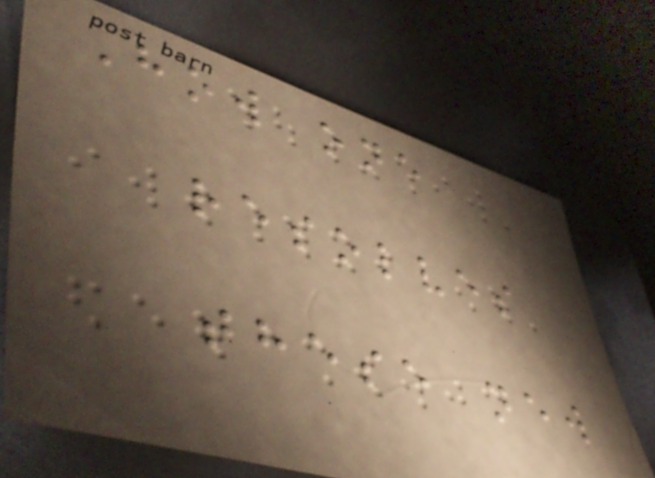How one
resolves
these new
